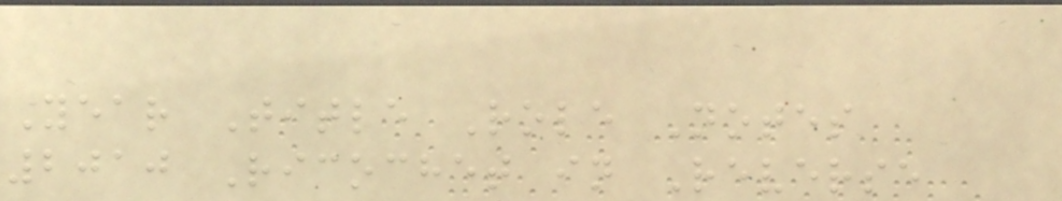Year Title Role Notes
2010 Ricochet in Reverse
